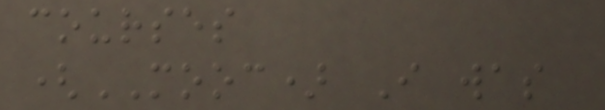courses
(MOOC) I was
